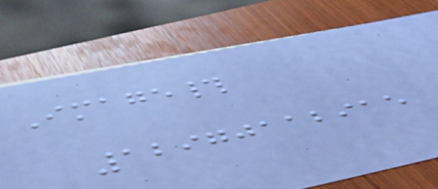Image#
12970112915
